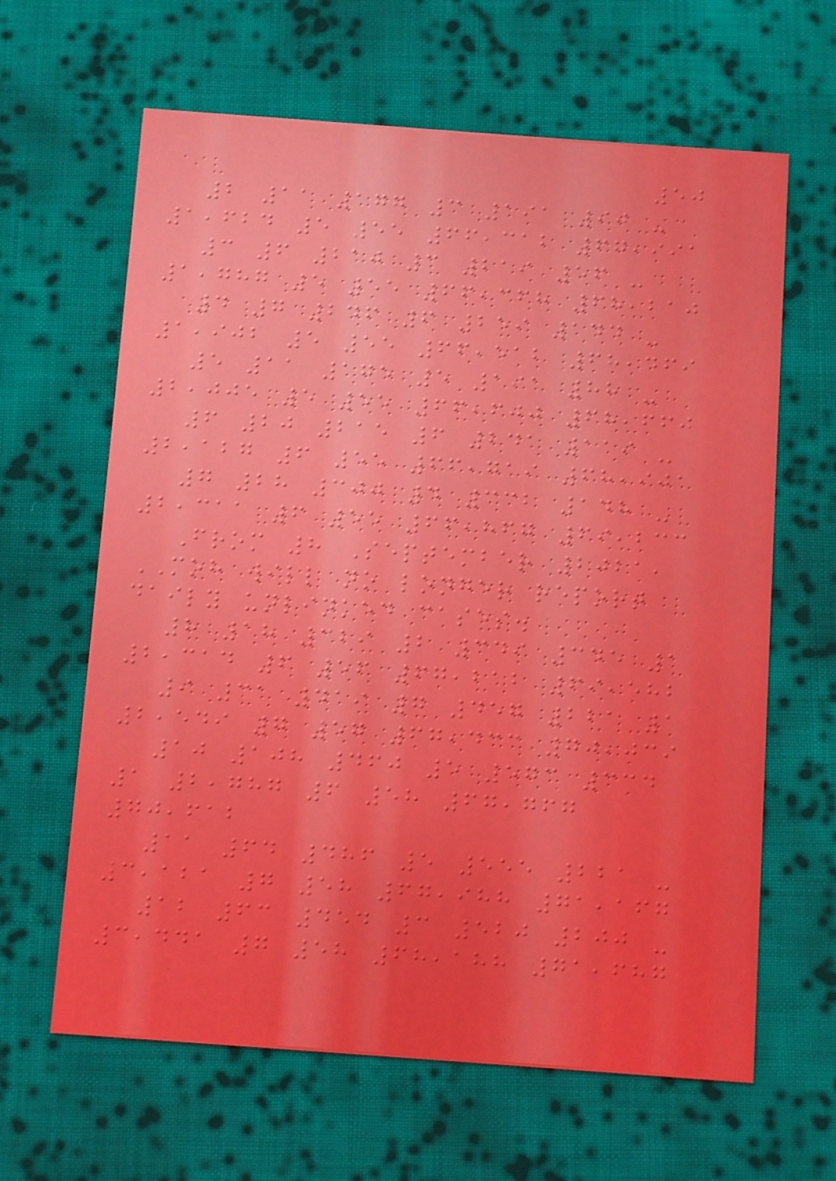50
2 11 177 3 191 90 -
1,624 5 55 66,312 67,991
3 6 210 3 219 56 -
1,787 5 55 66,368 68,210
4 7 246 6 259 144 -
1,902 5 55 66,512 68,469
5 11 175 5 191 88 -
2,005 5 55 66,600 68,660
6 20 215 6 241 119 -
2,127 6 55 66,719 68,901
7 28 300 4 332 148 -
2,311 6 55 66,867 69,233
From 8 September 2021,
MOH will no longer report
daily unlinked cases.
8 18 329 2 349 345 1
2,314 6 56 67,212 69,582
9 31 419 7 457 221 1
2,549 7 57 67,433 70,039
10 108 460 5 573 334
1 2,787 6 58 67,767
70,612
11 64 486 5 555 221 -
3,121 7 58 67,988 71,167
12 63 454 3 520 200 -
3,441 7 58 68,188 71,687
